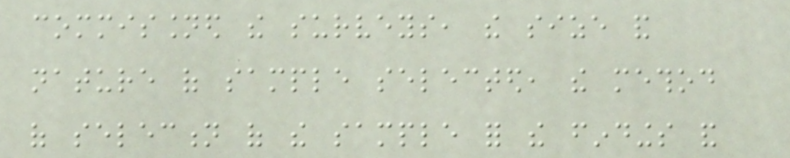commissioned the surveys, the size and
nature of sample selected, the method
of selection of the sample for the findings and
